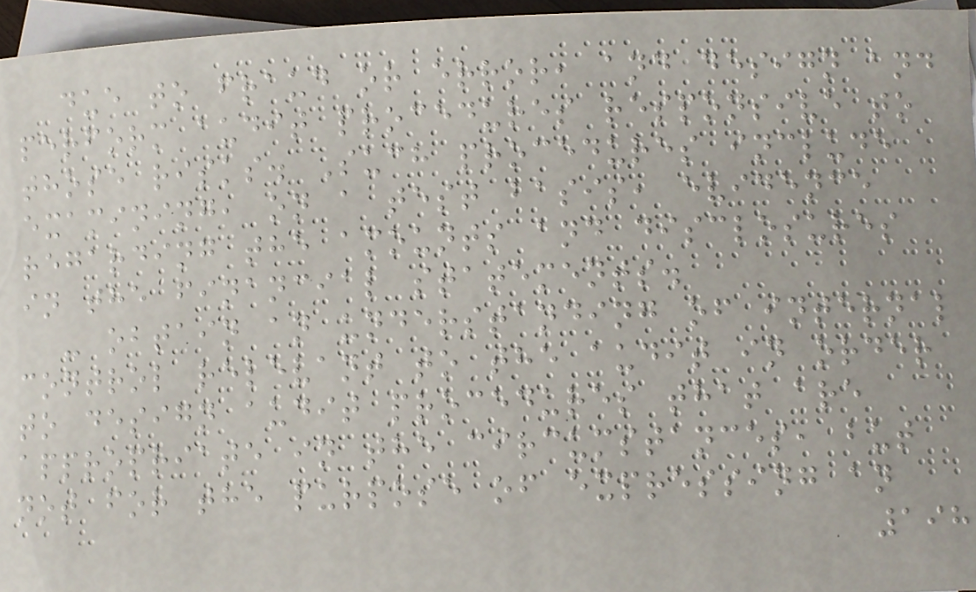due to fraud or error, and design and
perform audit procedures responsive to
those risks. Such procedures include
examining, on a test basis, evidence
regarding the amounts and disclosures
in the financial statements.
- obtain an understanding of internal
control relevant to the audit in order
to design audit procedures that are
appropriate in the circumstances, but
not for the purpose of expressing an
198
